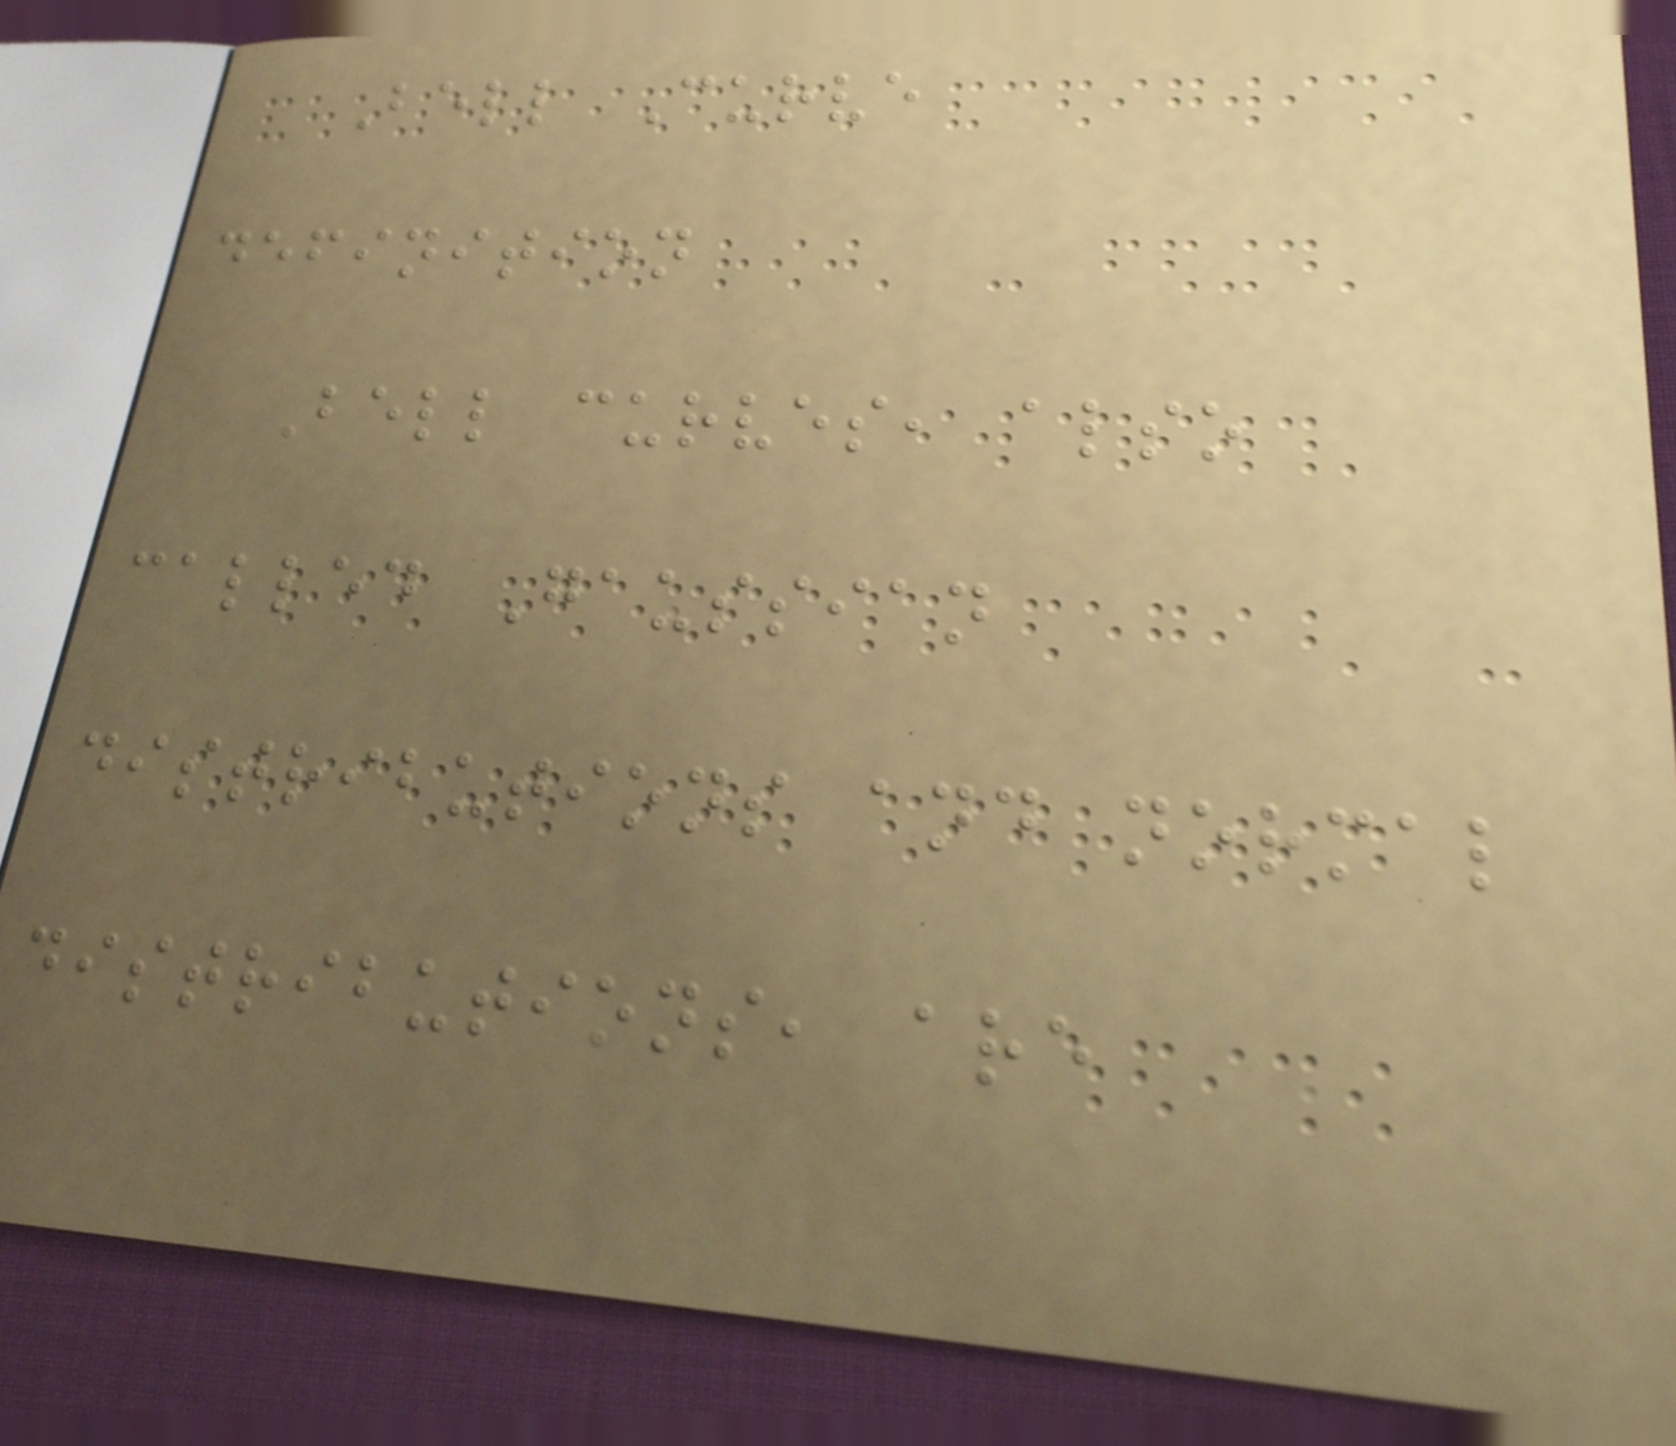Bell Curve
definition
Bell curves, also
called Gaussian
distributions and normal
distributions, are
